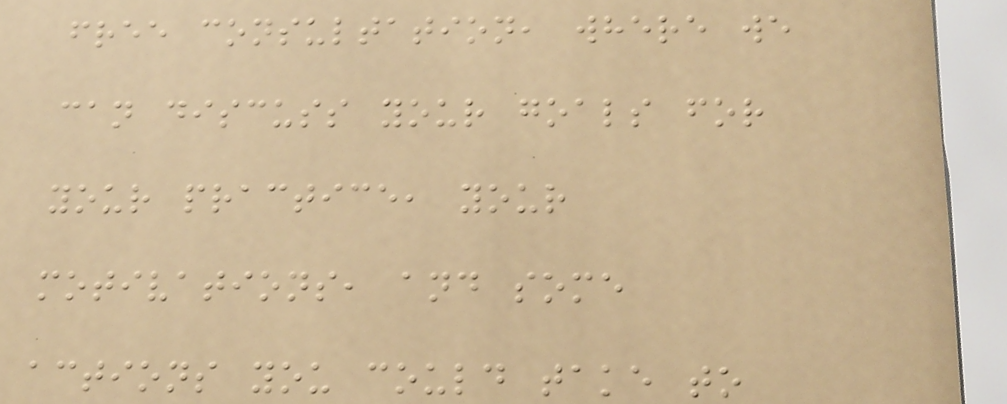free consultation, where we
can discuss your goals for
your practice, your
motivations, and some
actions you could take to
